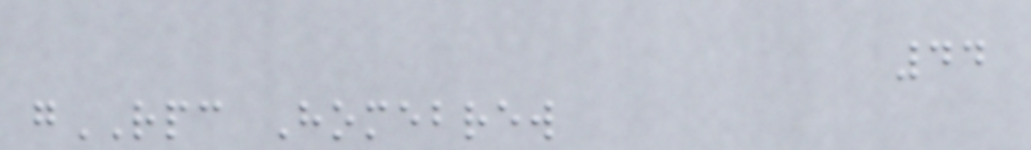44
gRPC Homebrew
